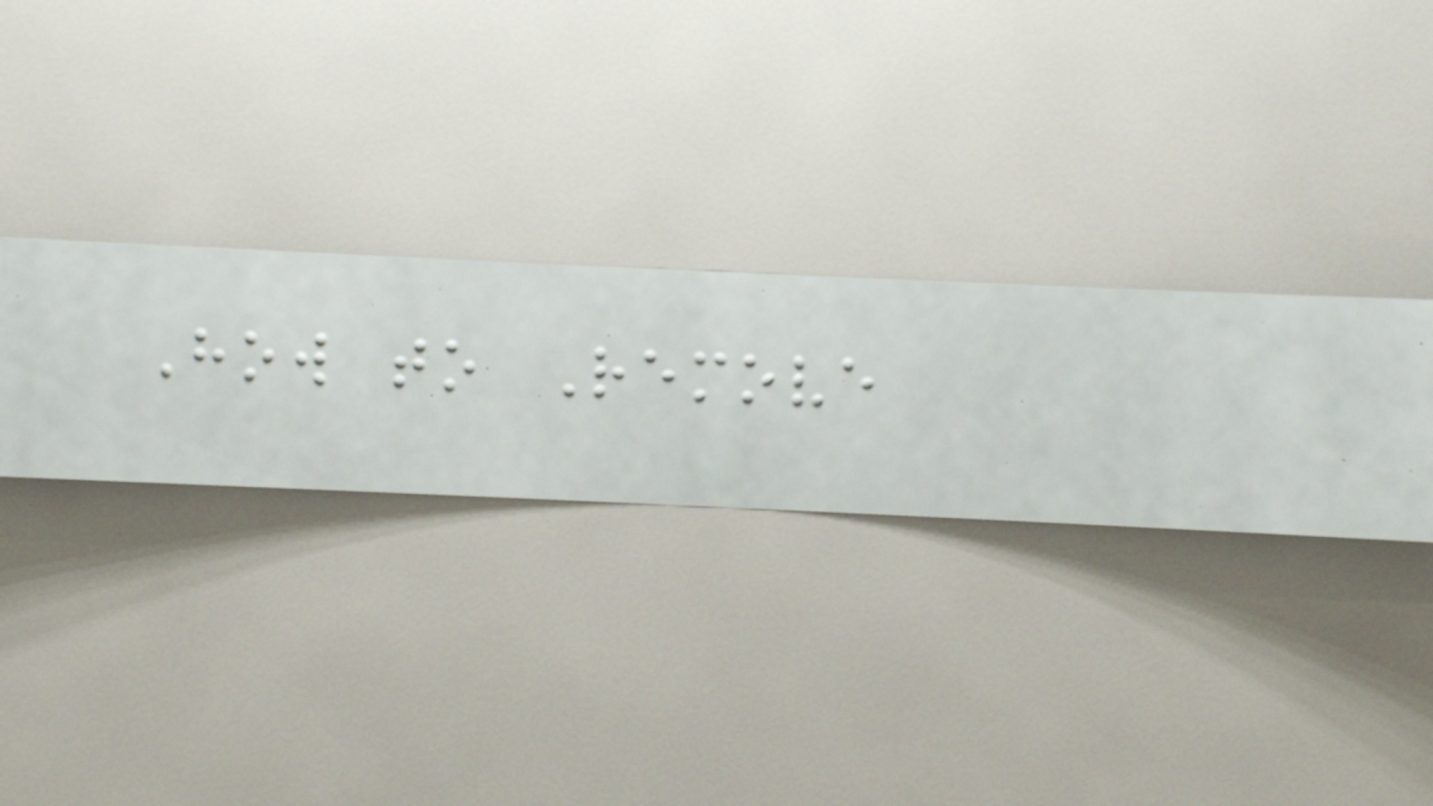How to Remove
